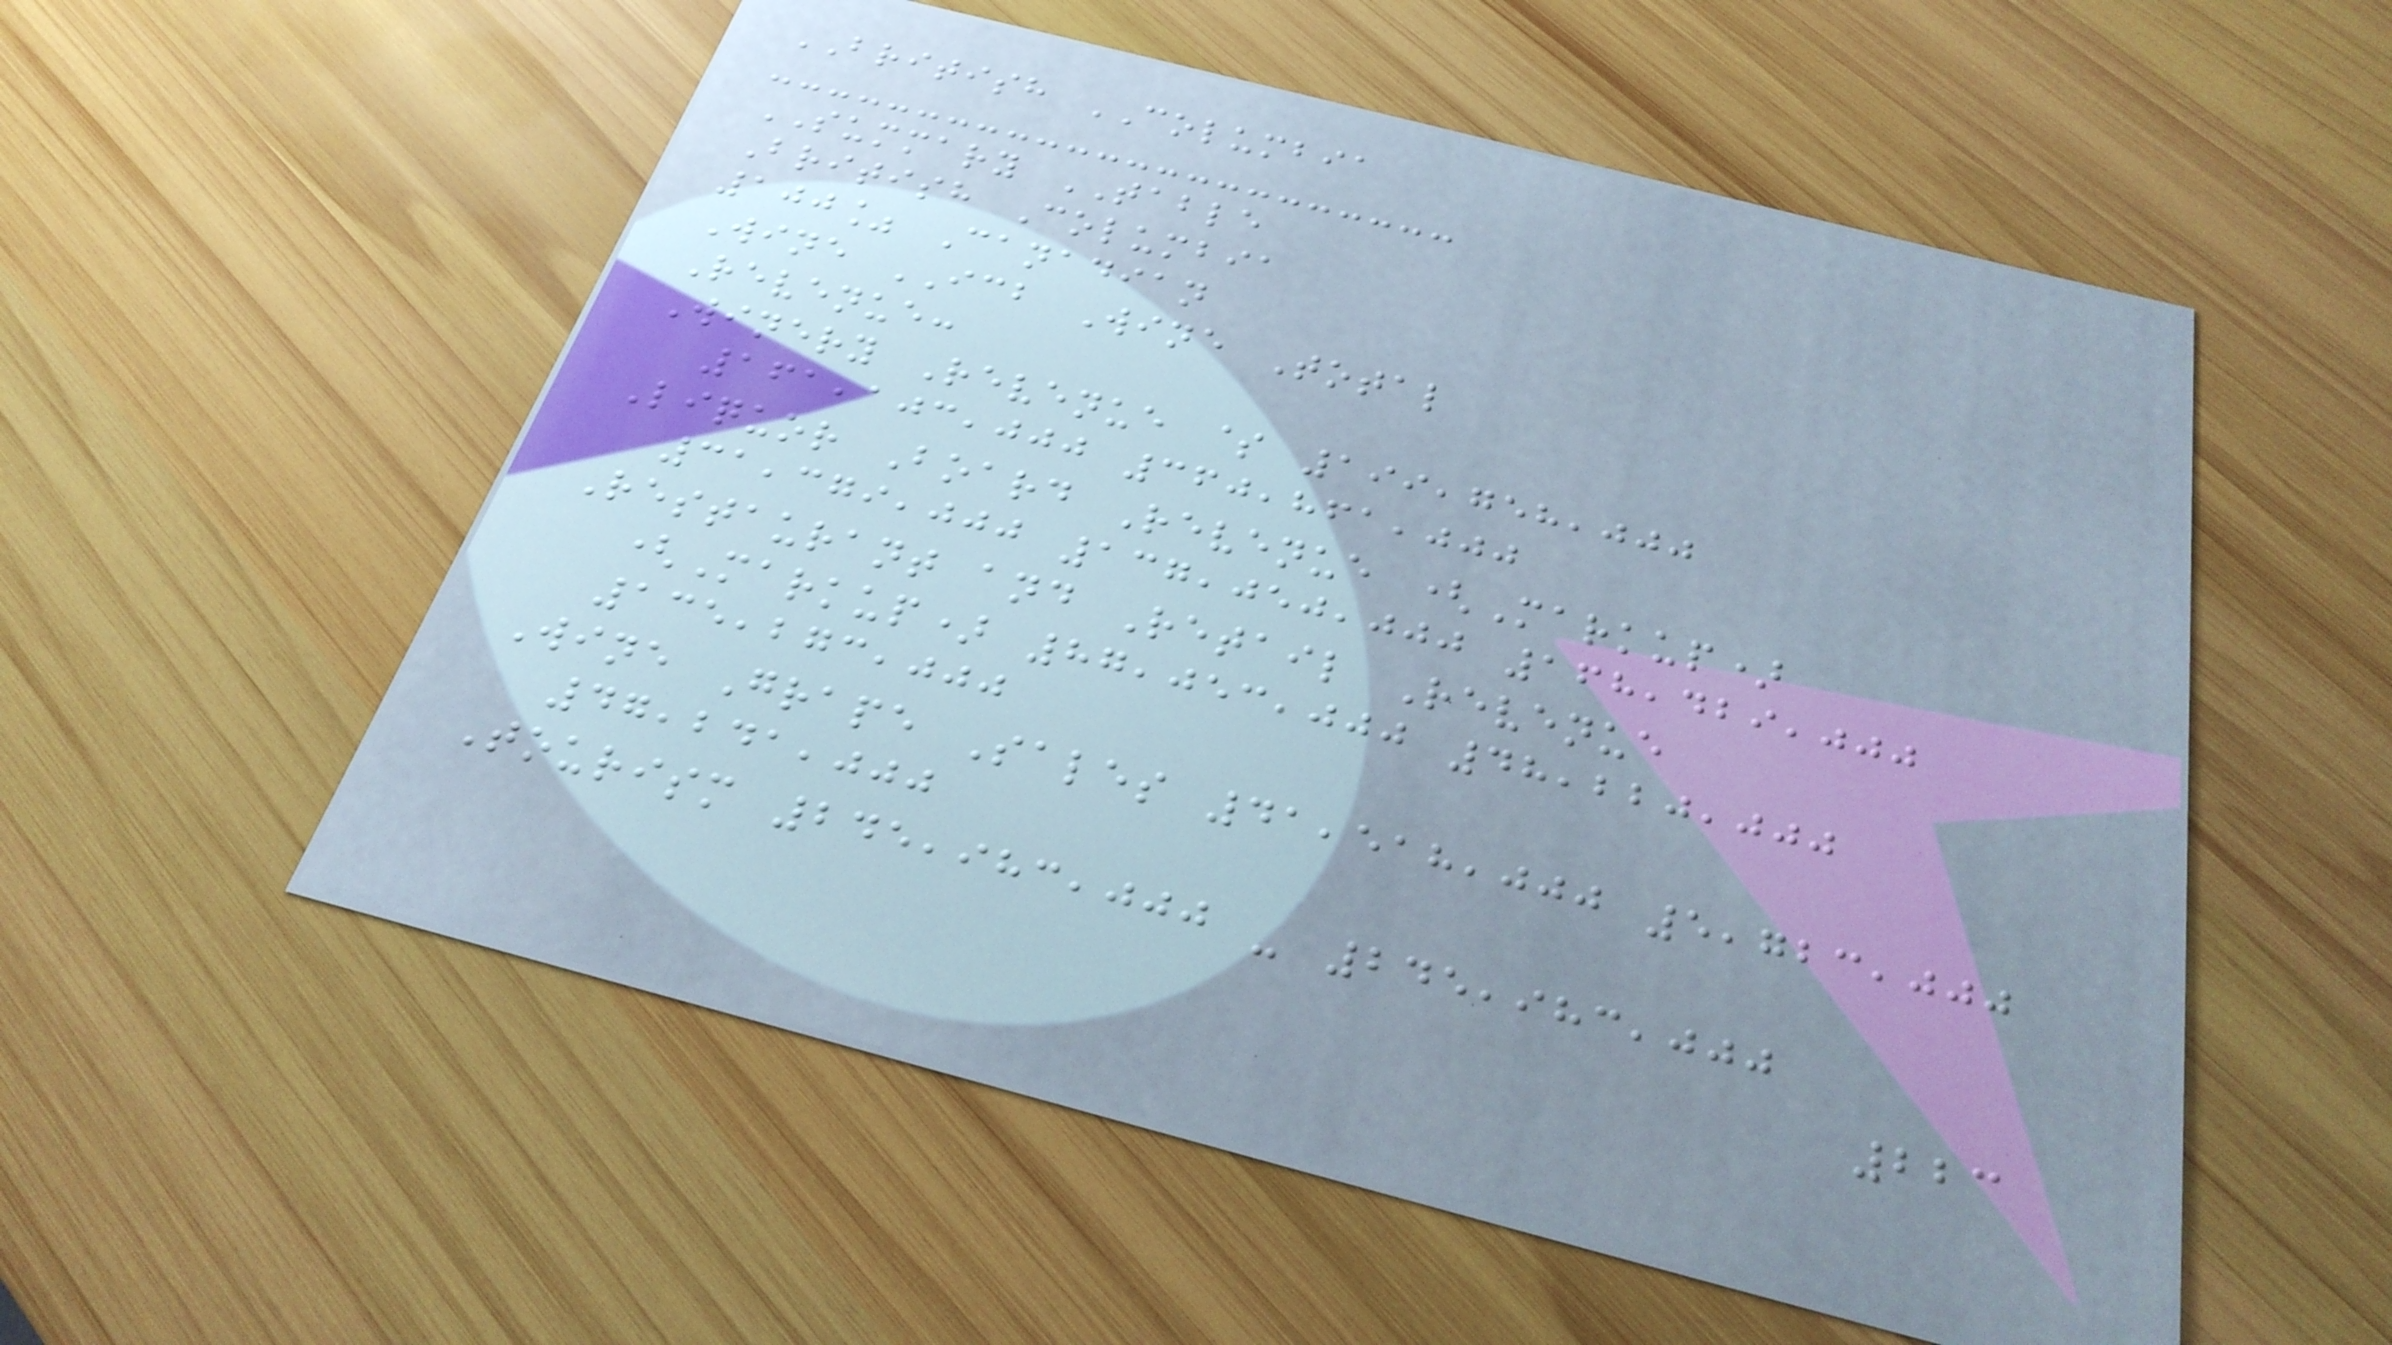BRITISH COLUMBIA
SUMMARY TABLE
British Columbia
100% Canadian
Wine ICB Wine Total
Revenue:
Winery Revenue $ 199,758,000
161,103,000 360,861,000
Liquor Board Revenue (Markup)
31,379,000 137,050,000 168,429,000
Restaurant and Retail Revenue
(Markup) 87,053,000 48,220,000
135,273,000
Wine Grape Sales 41,518,000 5,723,000
47,241,000
Tourism 245,983,000 - 245,983,000
223
